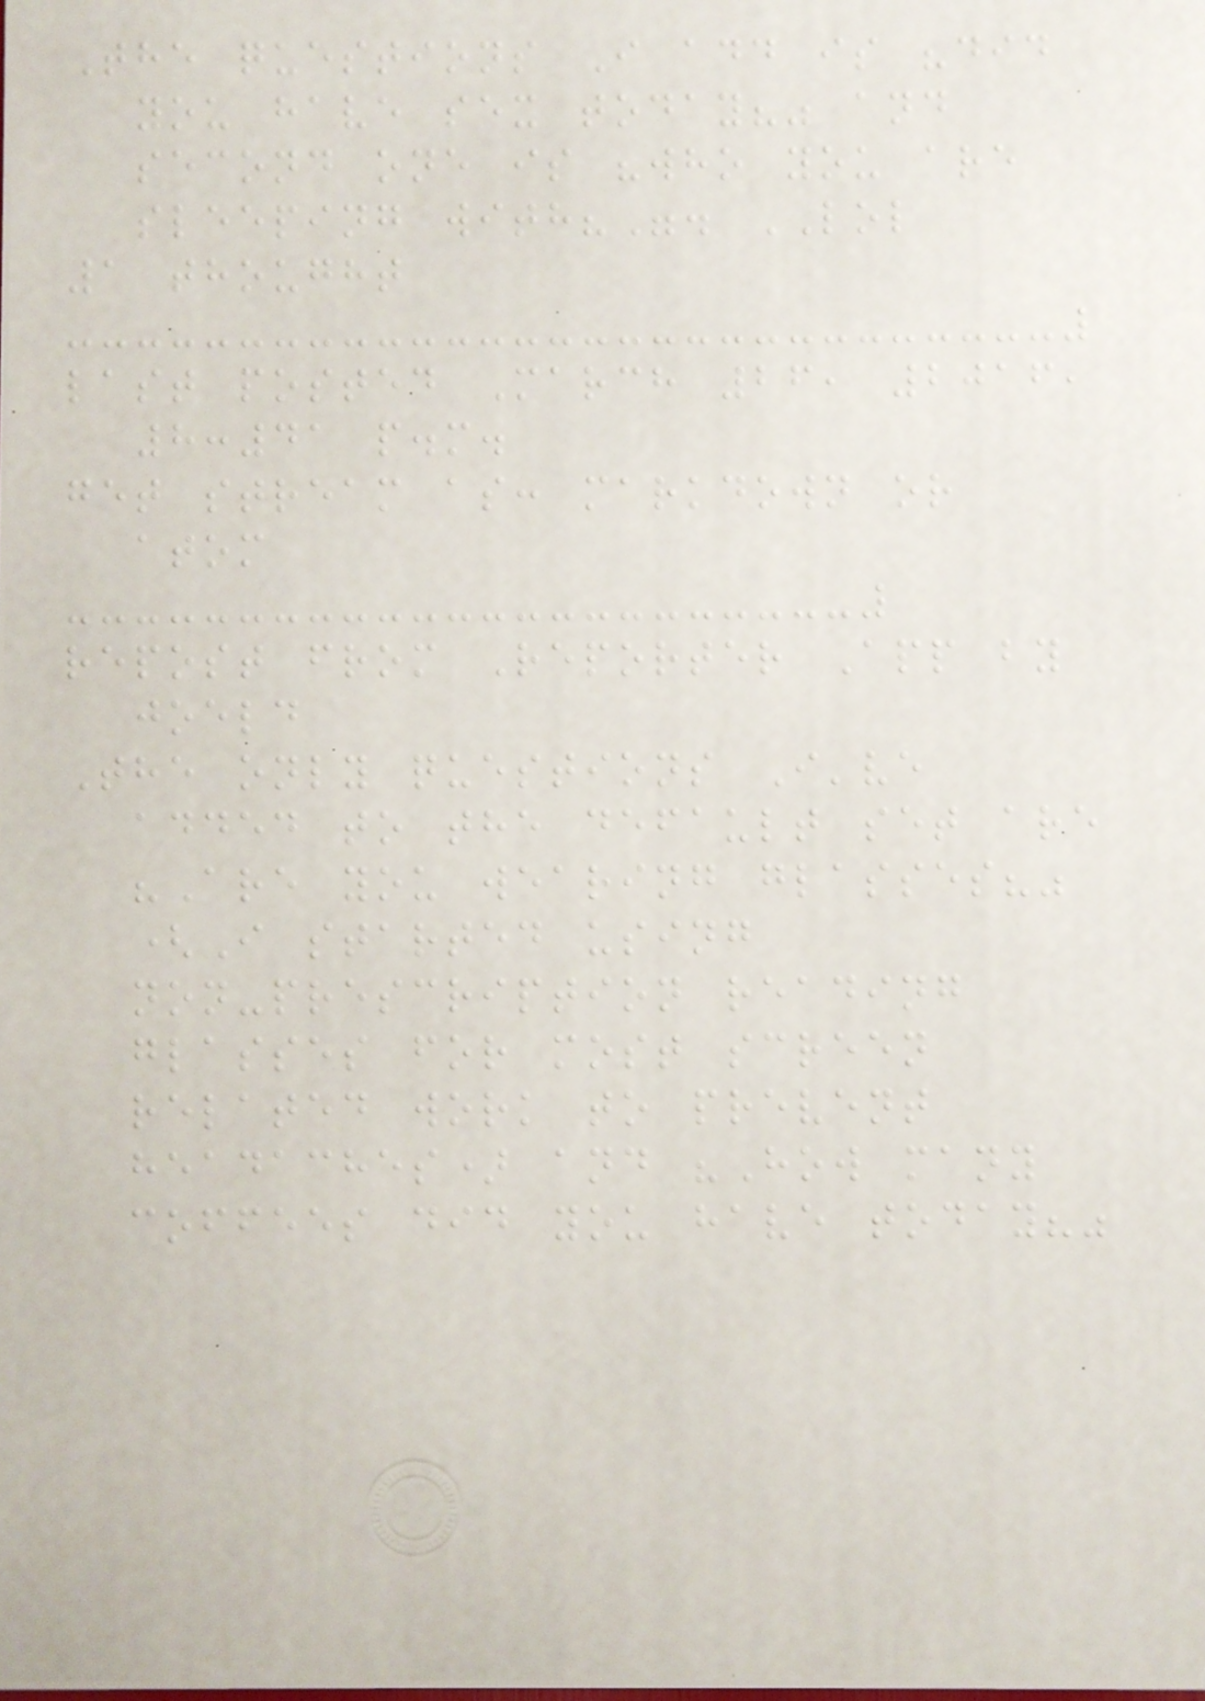The questions I add is "did
you have sex today?" and
second one is "who you are
sleeping with?". LOL
1 thought
last posted March 26, 2016,
8:41 p.m.
get stream as: markdown or
atom
repost from Reporter App by
joeld
The only questions I've
added to the default set are
"Are you wearing glasses?"
(I started using
non-prescription reading
glasses for most screen
related work to prevent
headaches) and "How many
coffees did you have today?"
